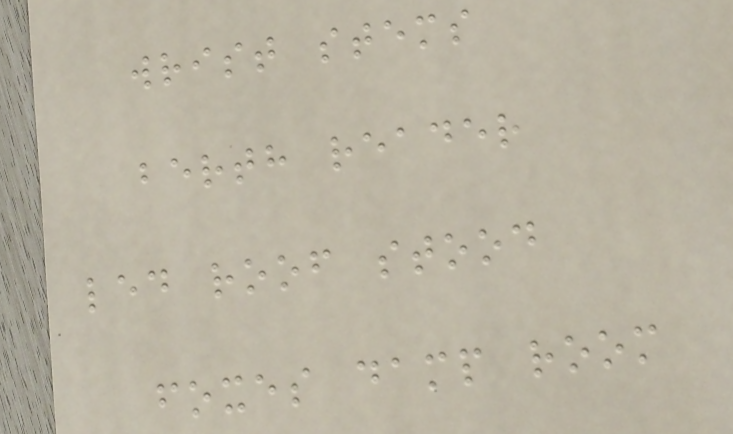wrist stems
berth reader
led roof stood
foxes damp room
